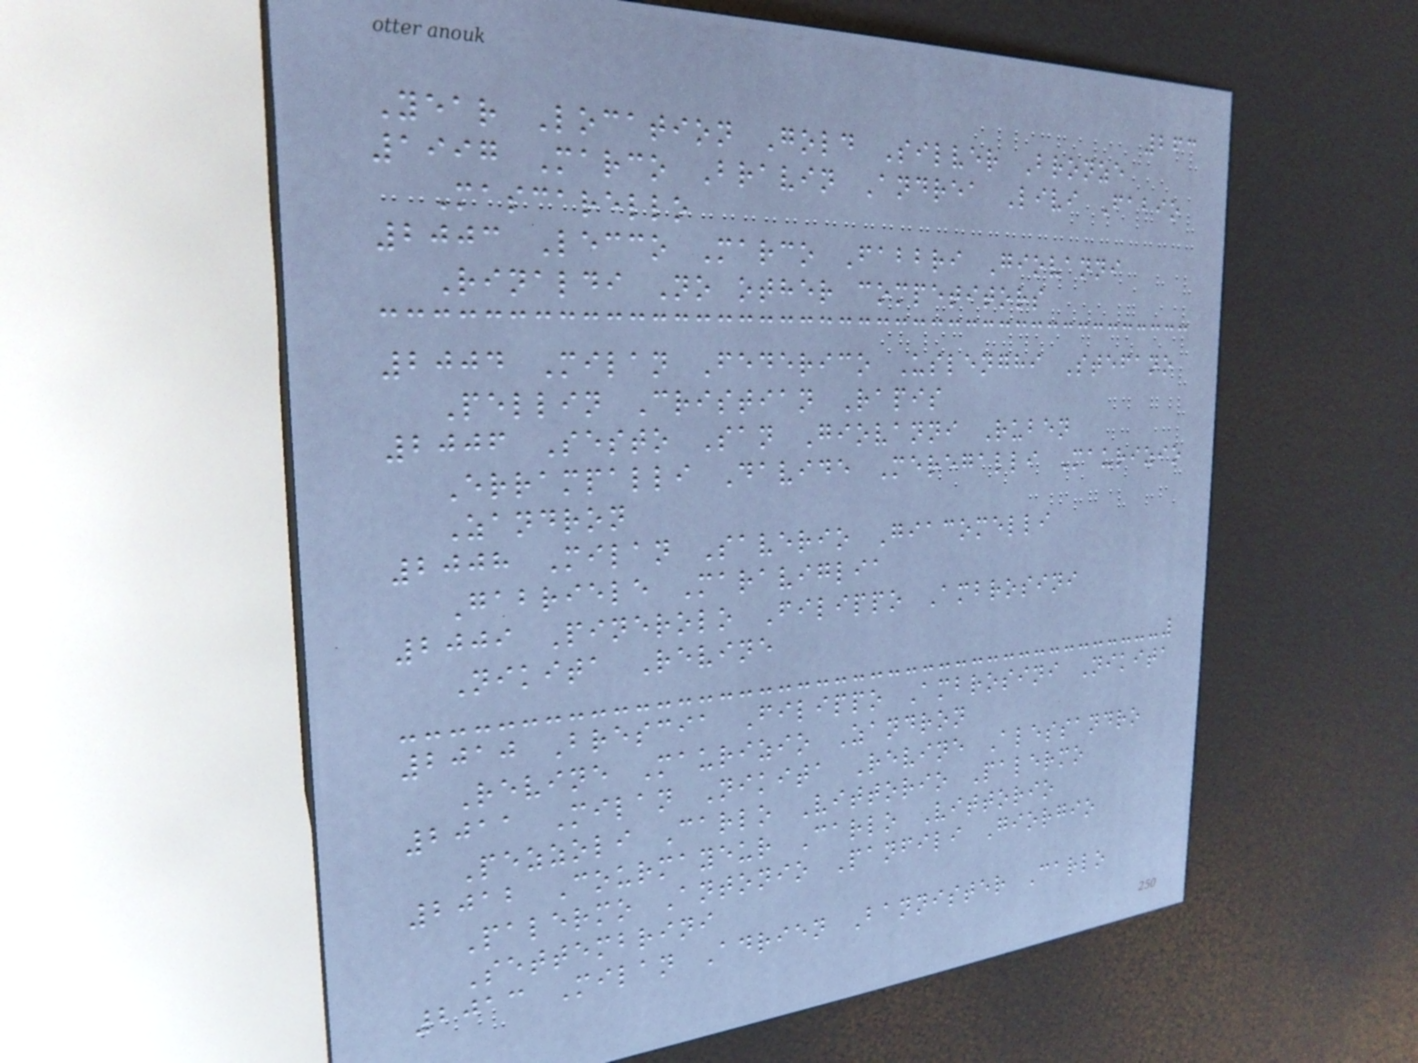263
Year Location Gold Silver Bronze
1997 Marco Bravin Andrea Livi Fabio
Mascarello
2003 Lecco Marco Fabbri Giovanni
Rinaldi No other competitors
2004 Milan Federico Uslenghi Stefano
Pellin Cristian Rapis
2006 Sesto San Giovanni Ruben
Errampalli Davide Meregalli Maurizio
Zandron
2008 Milan Saverio Giacomelli
Gabriele Maraviglia
2009 Pinerolo Filippo Ambrosini
Nikita Revine
2010 Brescia Filippo Ambrosini Nikita
Revine Maurizio Zandron
2011 Milan Nikita Revine Alessandro
Pezzoli Carlo Vittorio Palermo
2012 Courmayeur Carlo Vittorio
Palermo Antonio Panfili Giorgio
Settembrini
2013 Milan Adrien Bannister Carlo
